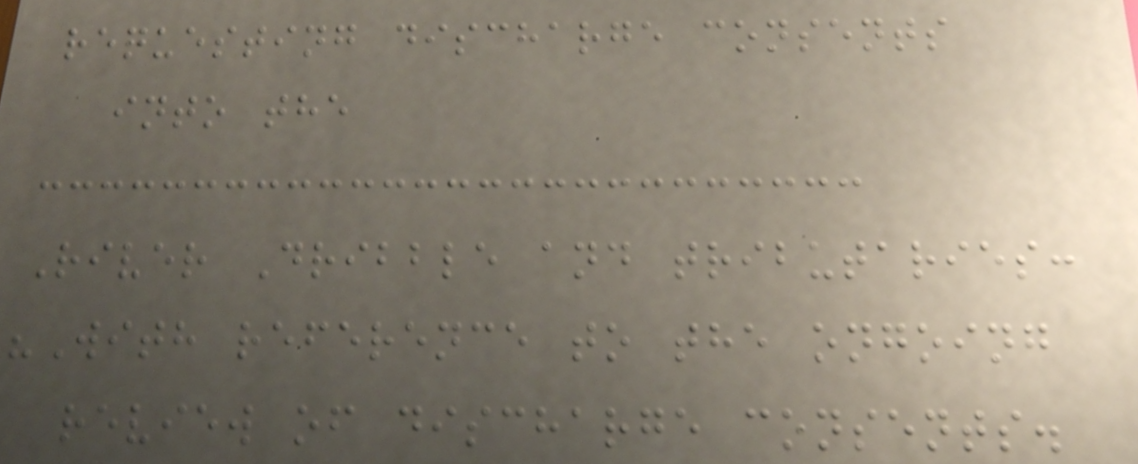requesting discharge consents
into the
River Dribble and tributaries:
"With reference to the ongoing
review of discharge consents.
